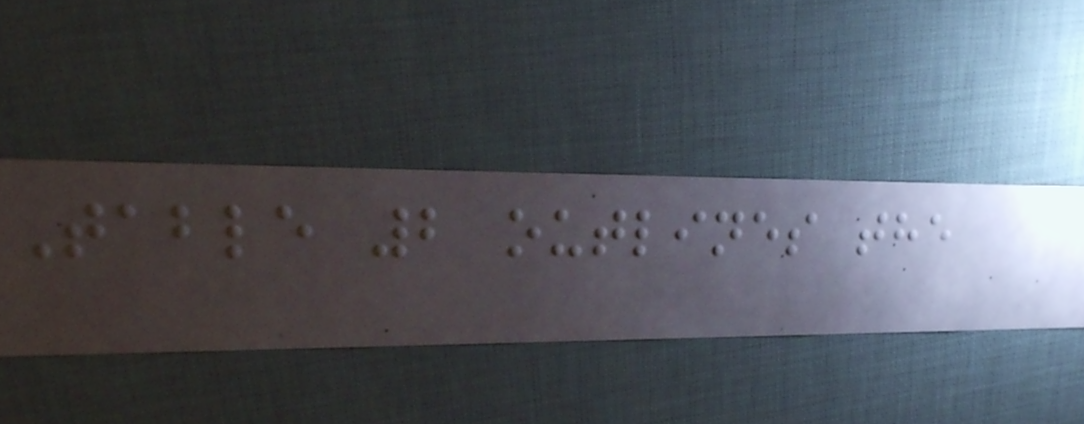Table 2 outlines the
